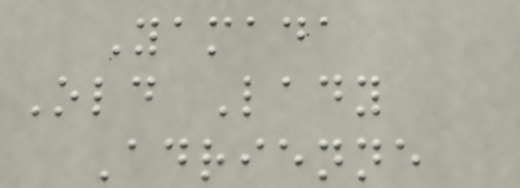Yamada
Old Lady
Adrienne
